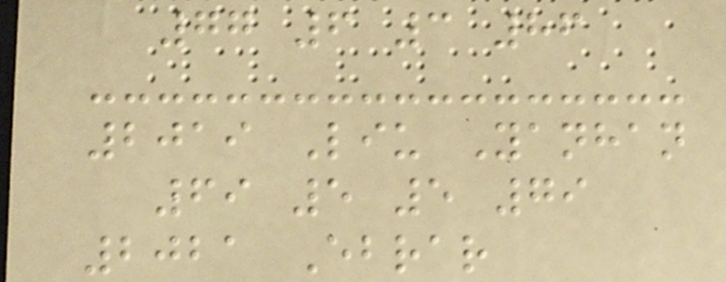77 6 3 86
2019 Liu Yanhan
69 5 5 79
2021 Ebrar
